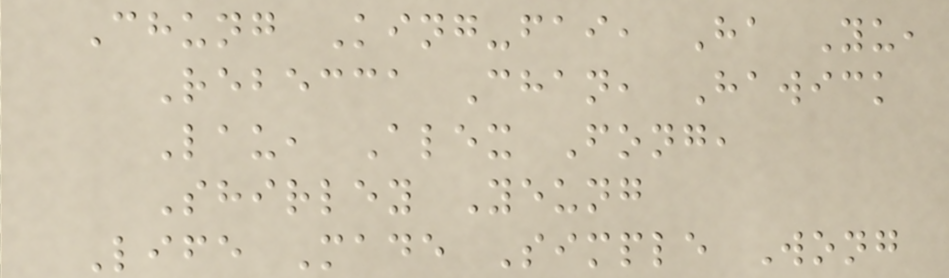Chung King-fai, Ha Yu,
Rebecca Chan, Hawick
Lau, Alex Fong,
Shirley Yeung
Life Made Simple Wong
